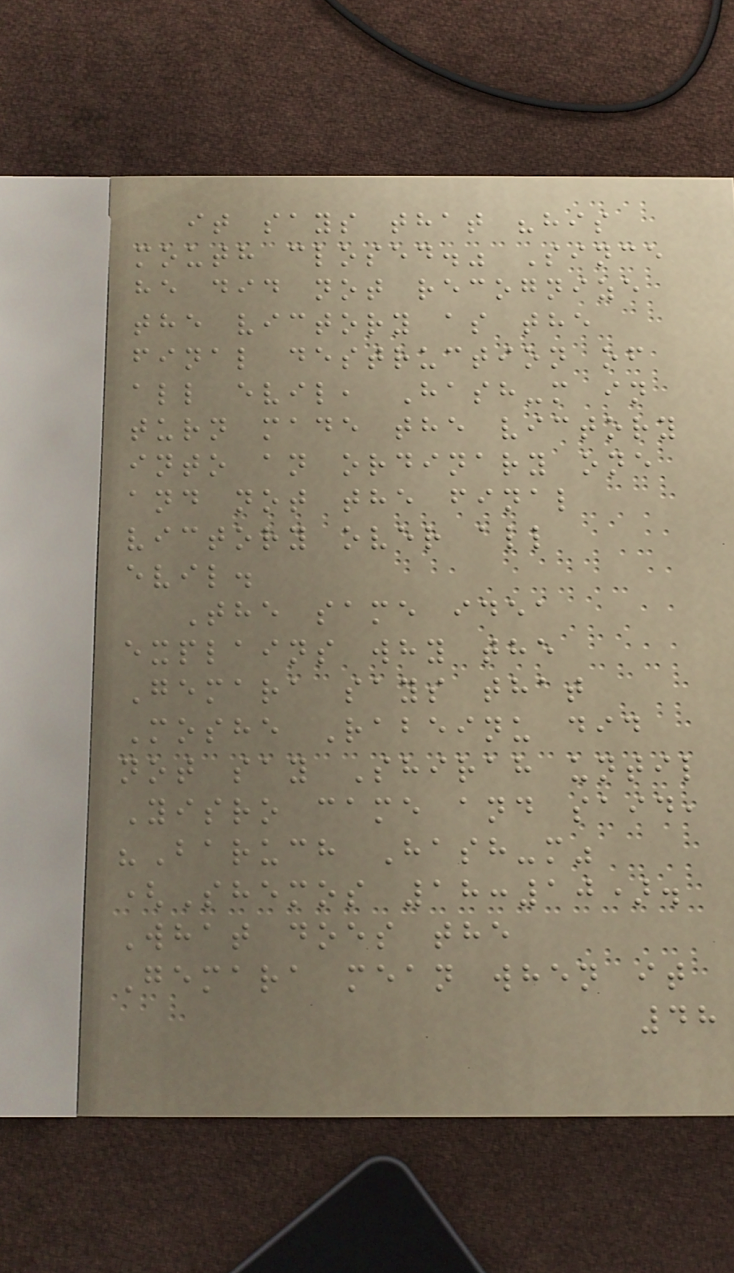it says that "his
mouth closed." Since
he did not recognize
the victory as the
final destruction of
all evil, Hash-m in
turn made the victory
into an ordinary one
and not the final
victory over all
evil.
The same idea
explains why the
Gemara says that
Moshe Rabeinu did
not say Shirah until
Yisro came and said,
"Baruch Hash-m"
(Shemos 18:10).
What does the
Gemara mean when it
48
